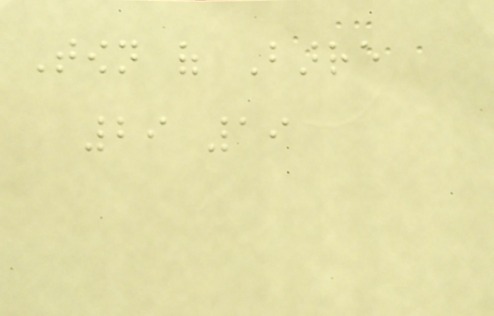Town of Barre
29 19
